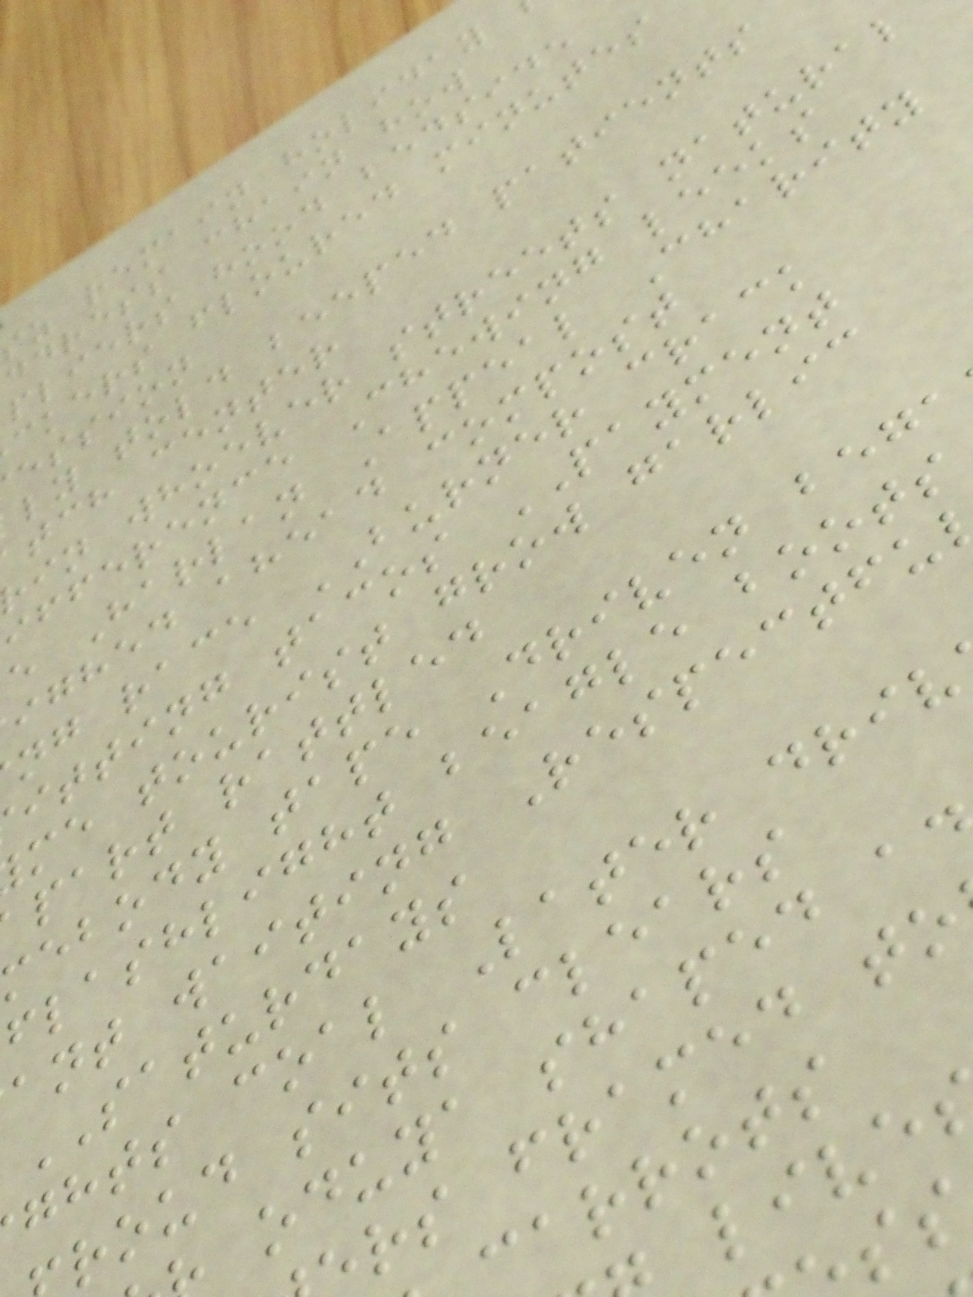sz remain holiday
ddress chain how
pliers hood bedside
ckers floured minutes
ession
ly told beeped patients
tch center
in whoever streets natural
ifference Chewing leeks
e Harlan Appeal Charity
ighed ahead compost
ng race BURNER crack
itting tacos PAYMENT
me tourist grow garlic
part rattled
mebody tape Driven bega
flashlight beagle boots
ant waiting Respectfu
SATURDAYS
ghts coal Later driv
roud sits clears
oduya shaped a
rs framed to
arrots
